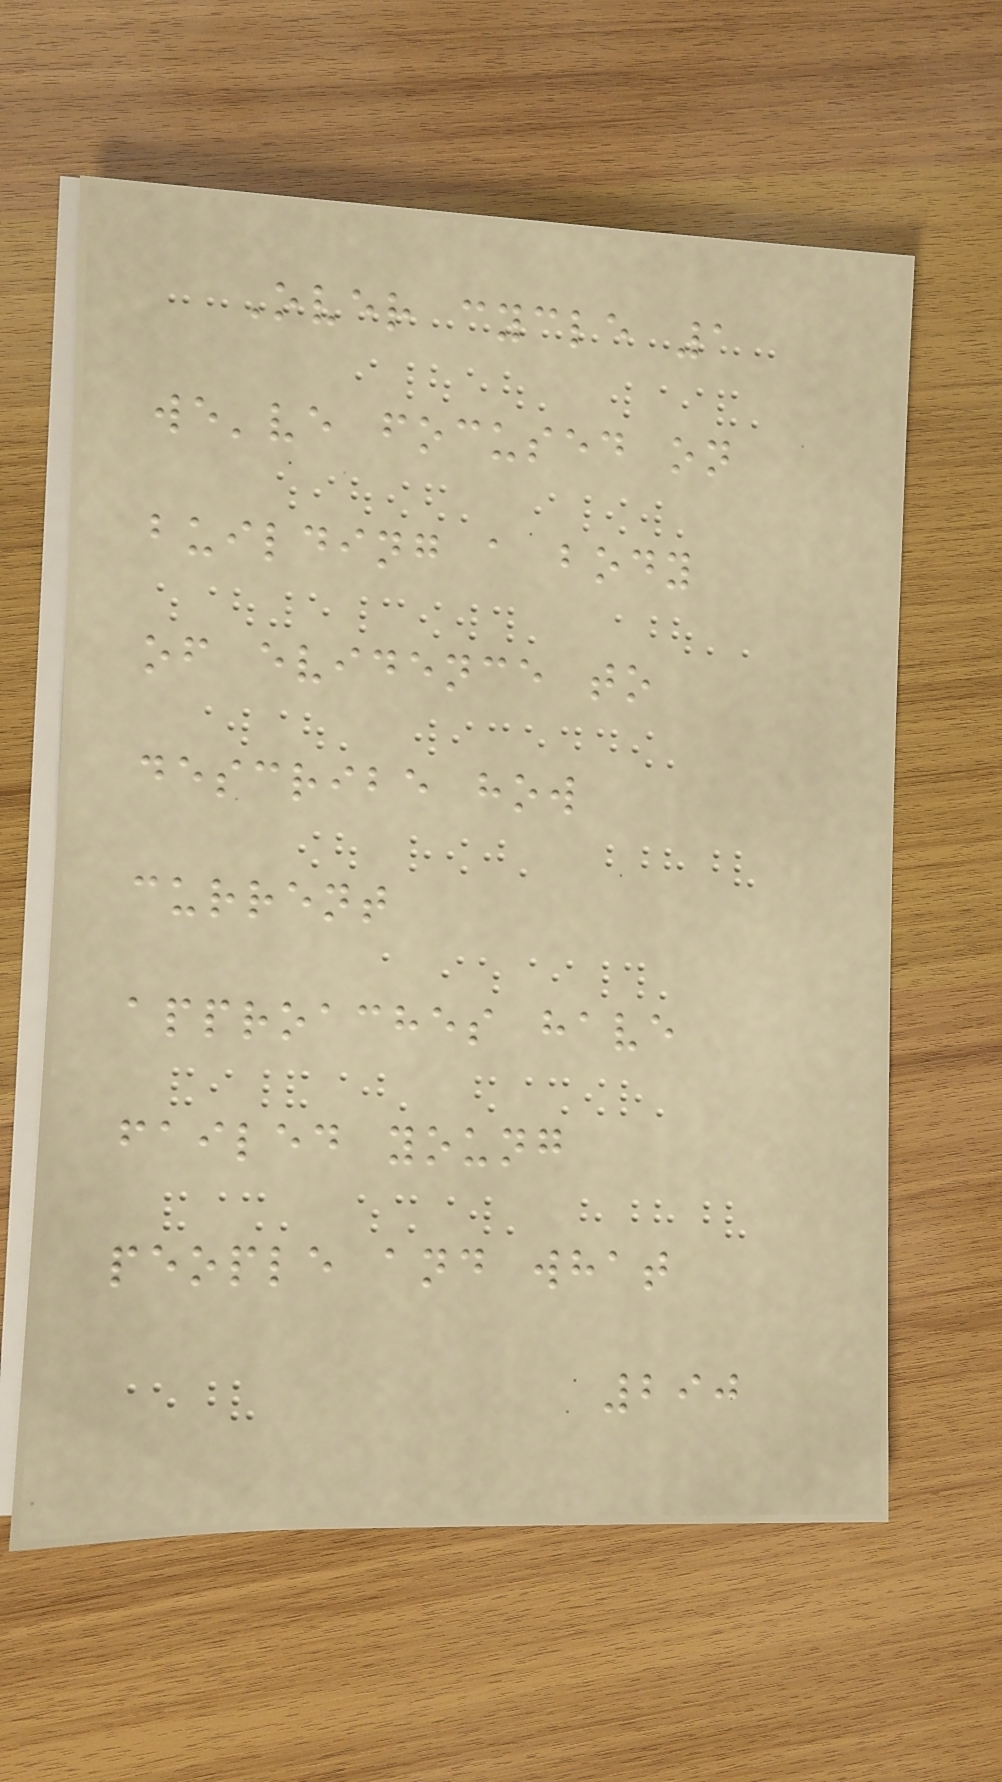Over cycle 1
we've focused on
building a body
of evidence to
describe how
current
approaches have
failed young
people and what
290
